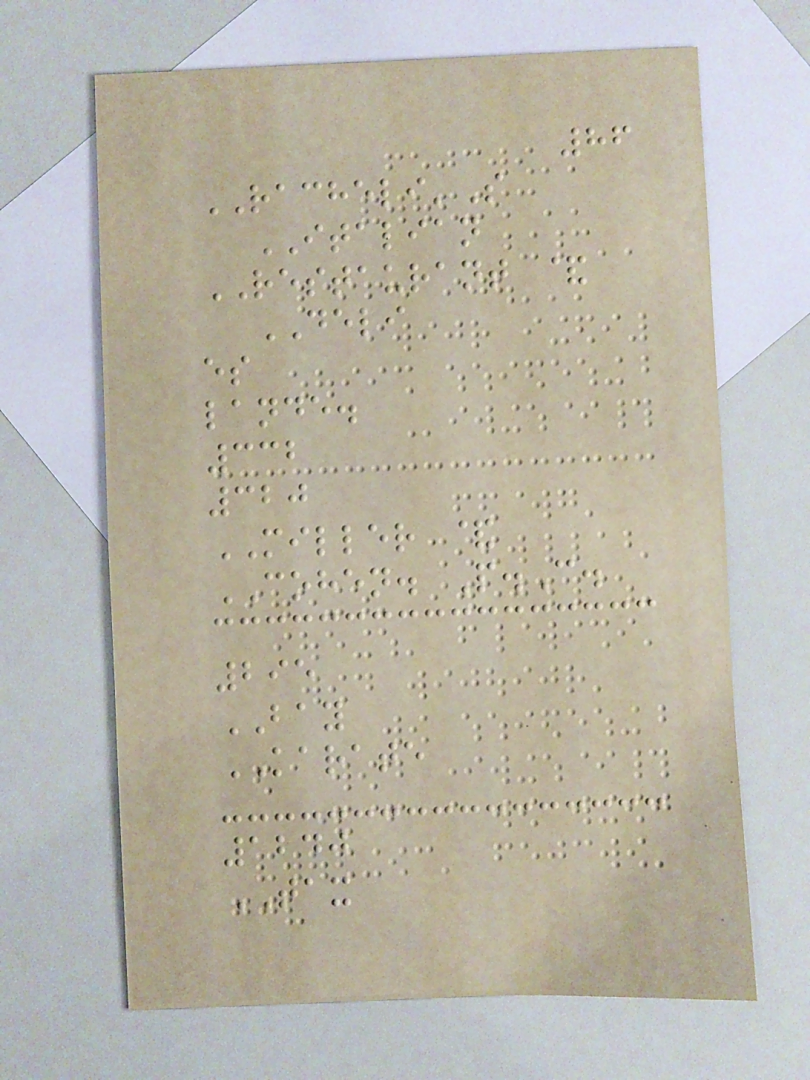86
RACHELI'S
ITALIAN
RESTAURANT &
DELI
es
lande.
332
320
MILLER &
COHEN. P.C.
295
BAY
KARATE
1240
TAX
